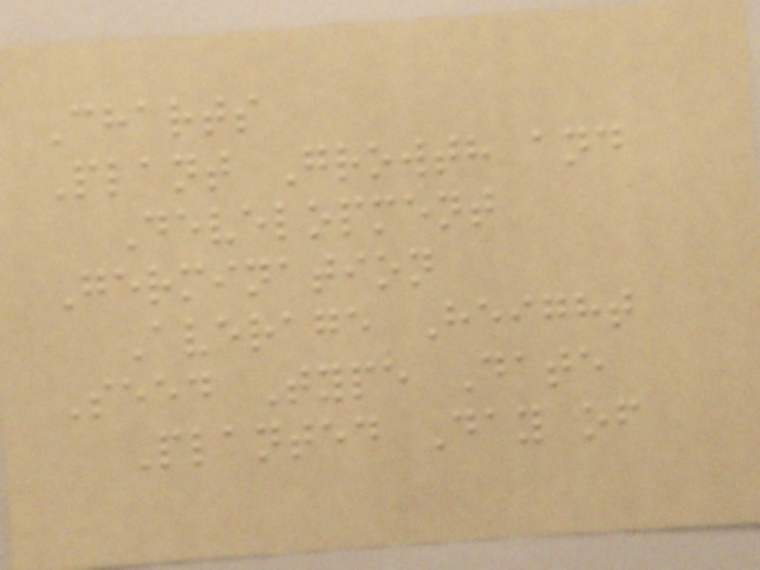Charts
Plant Growth and
Development
Germination
Average Height
Seed Type Date
Planted Day of
